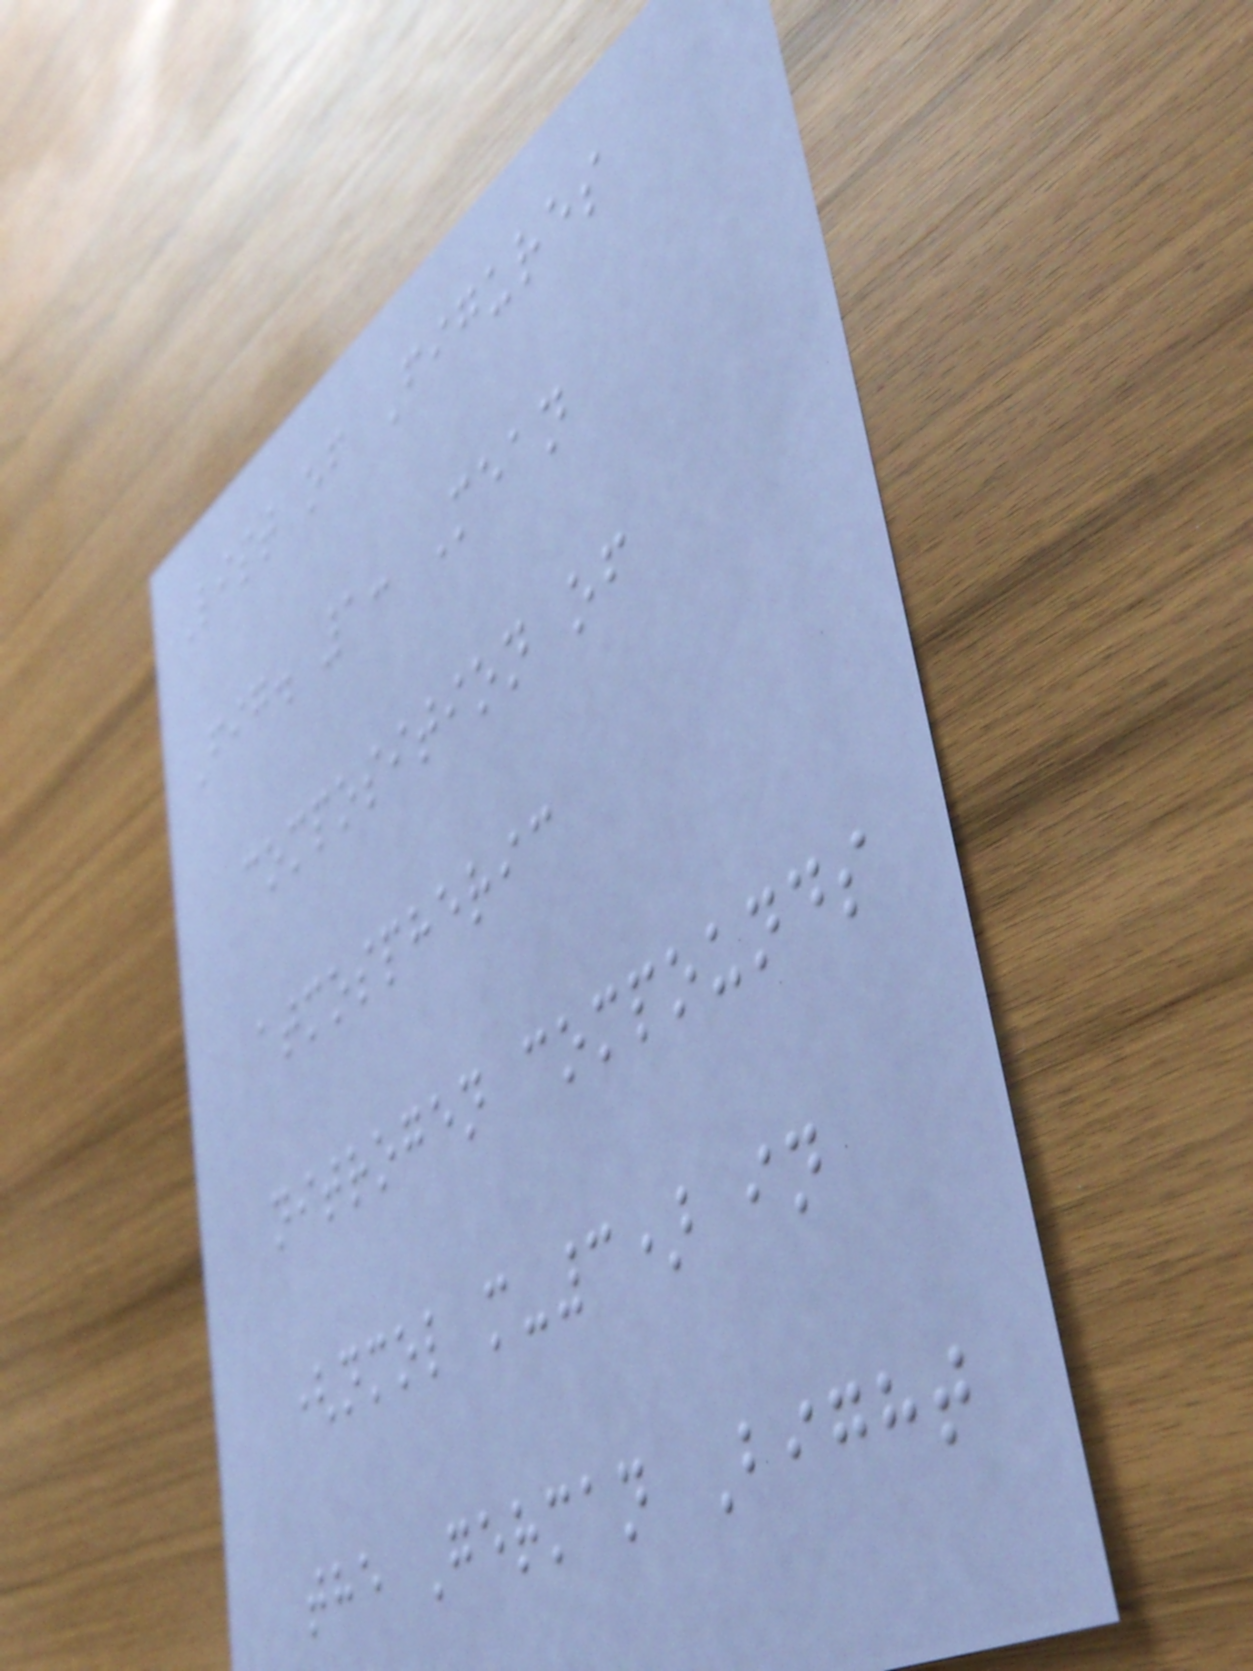List of Figures
Fig. 1: Mean
composition of
atmospheric
nitrogen compounds
(nmol m-3) in
the German Bight
